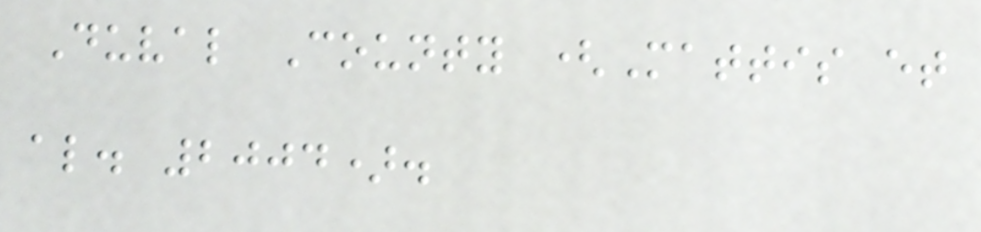Duval County (Mattis et
al. 2004).
